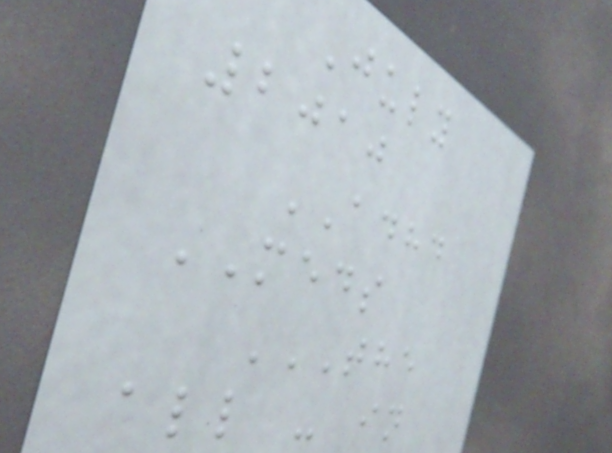July
2010
ADHD
MEDS
THE
ALL - IN
